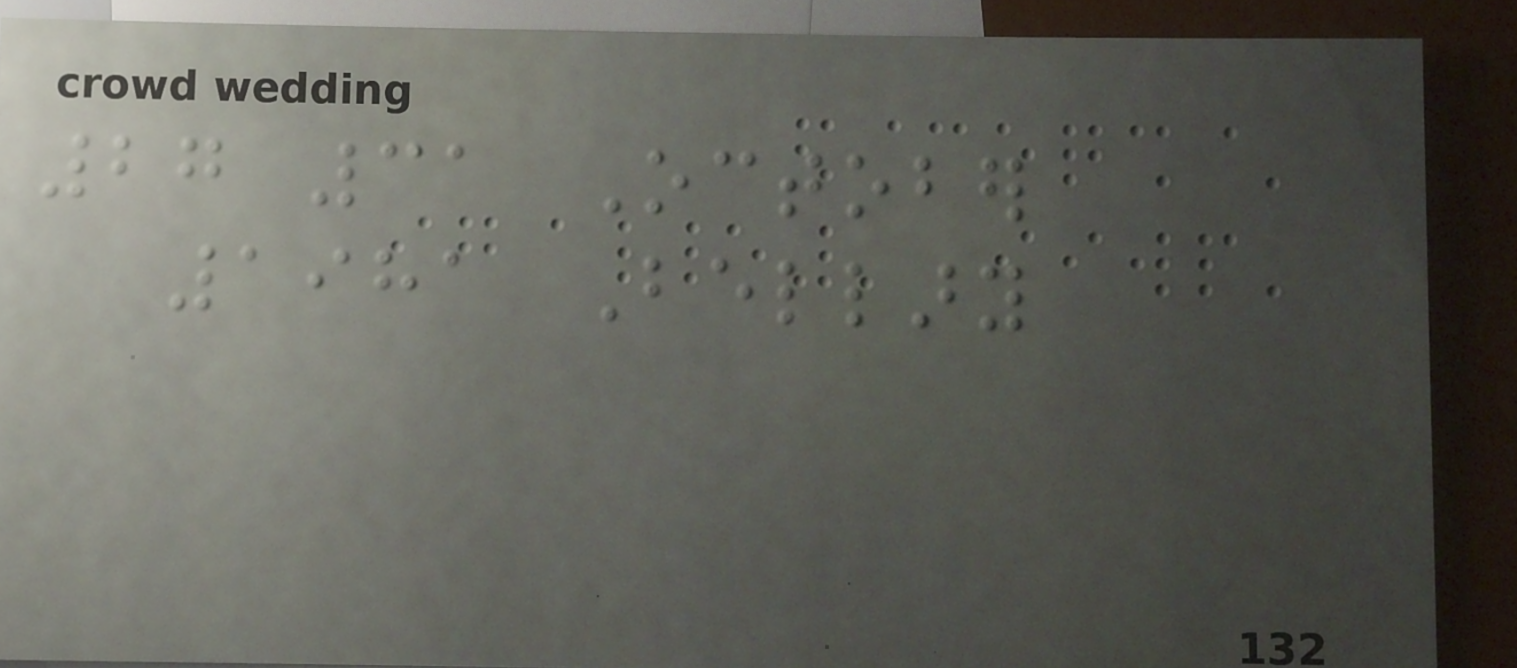27 31 October
1981 Bellary
